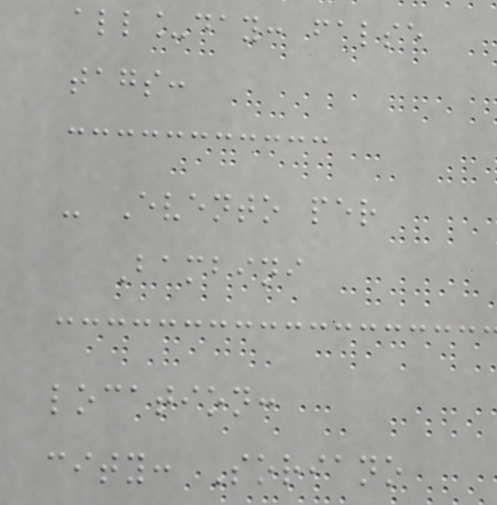all_day: false
tags:
- Evento per
Bambini
location:
city: Soriano
